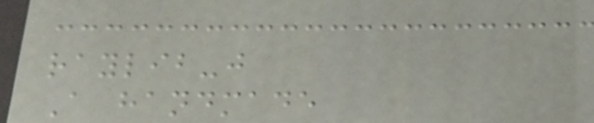raylib-j
A handmade
